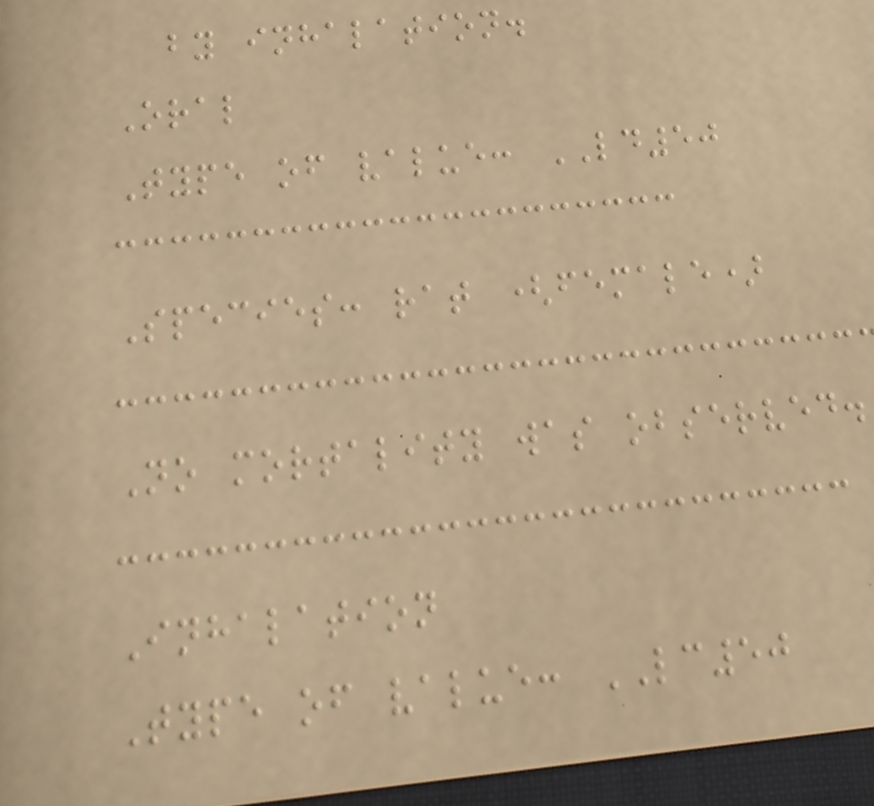by inhalation.
Oral
Type of value: LD50
Species: rat (female)
No mortality was observed.
Inhalation
Type of value: LC50
